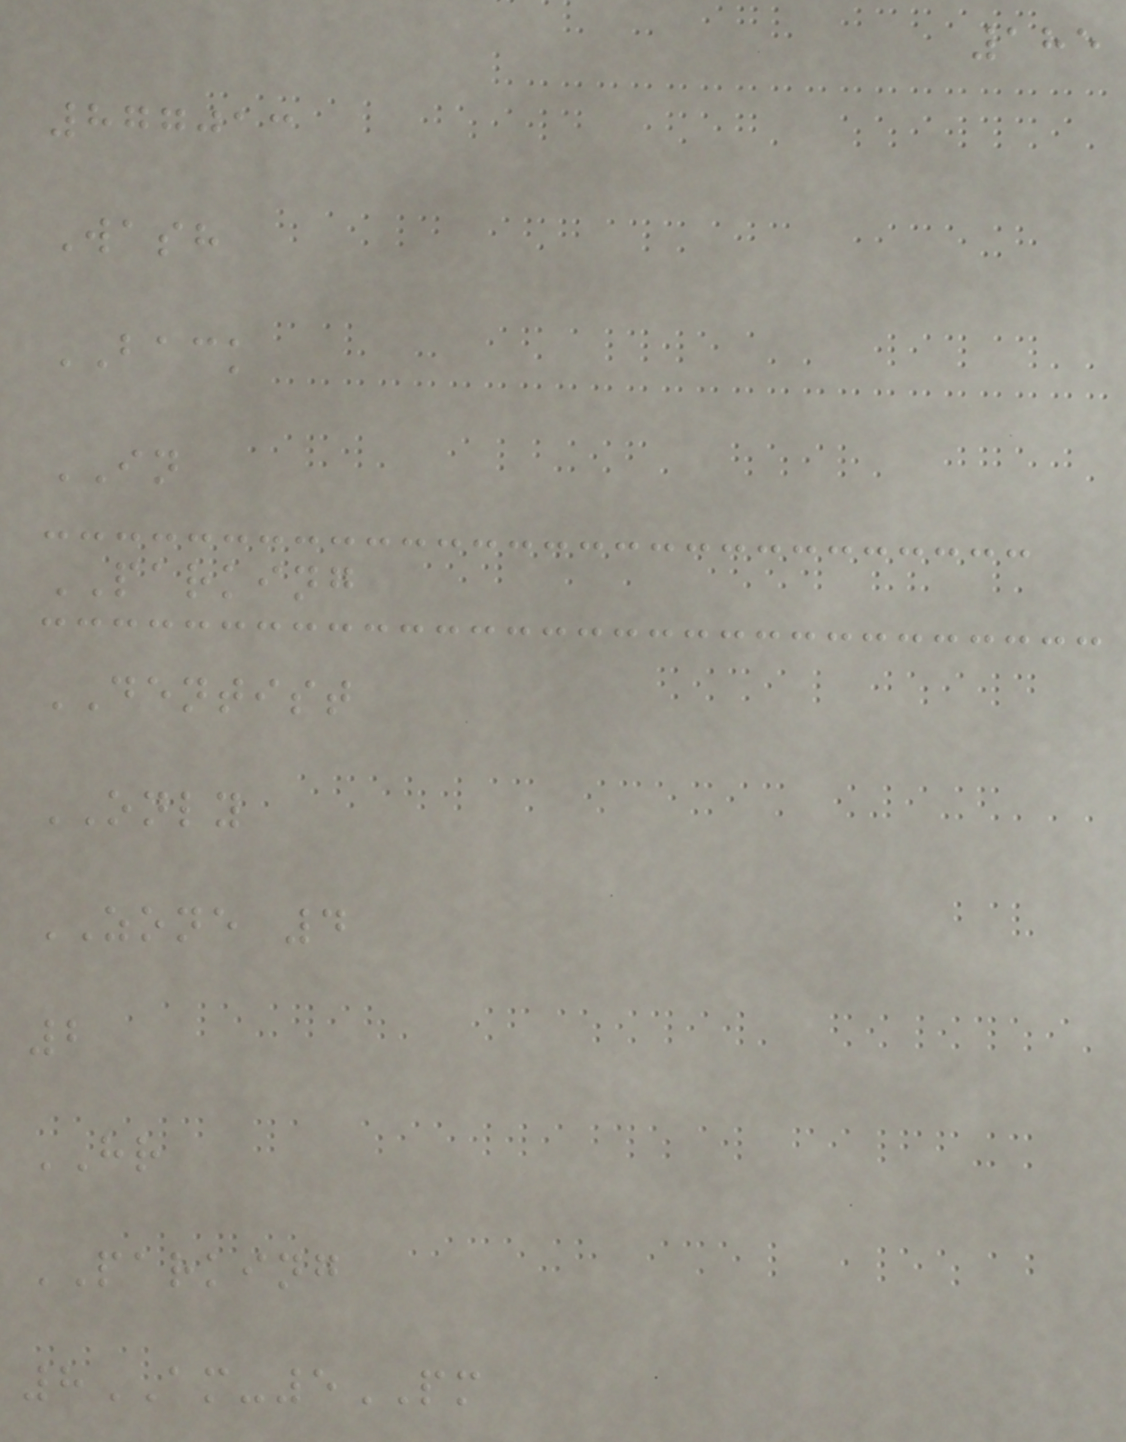185
877013
Wash
BACK
IN
PARKING
DENTIST
ONLY
ZONE 4
2
HR
PARKING
8AM-5PM
